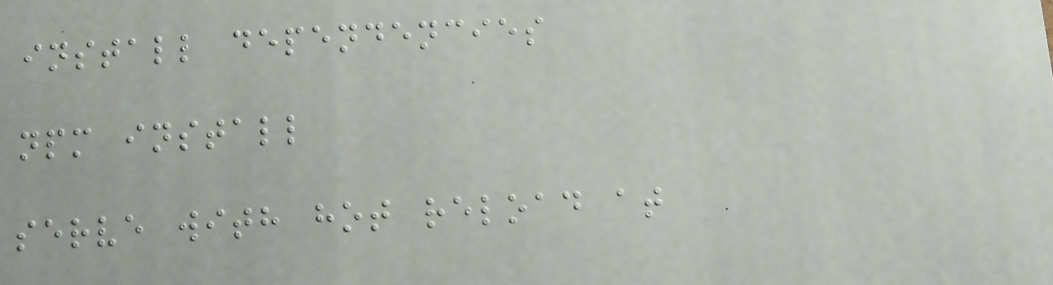install dependencies
npm install
serve with hot reload at
